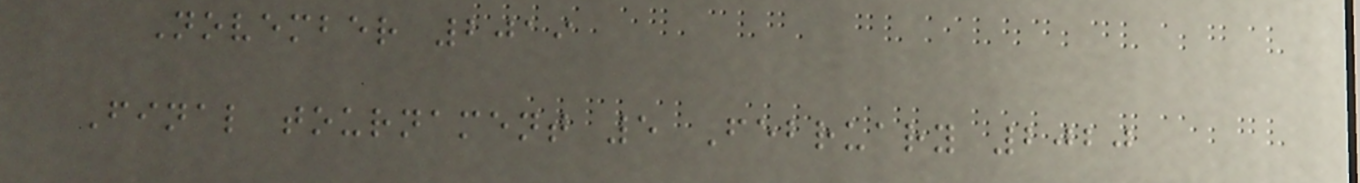November 2019
Final tournament 5 February 2020
